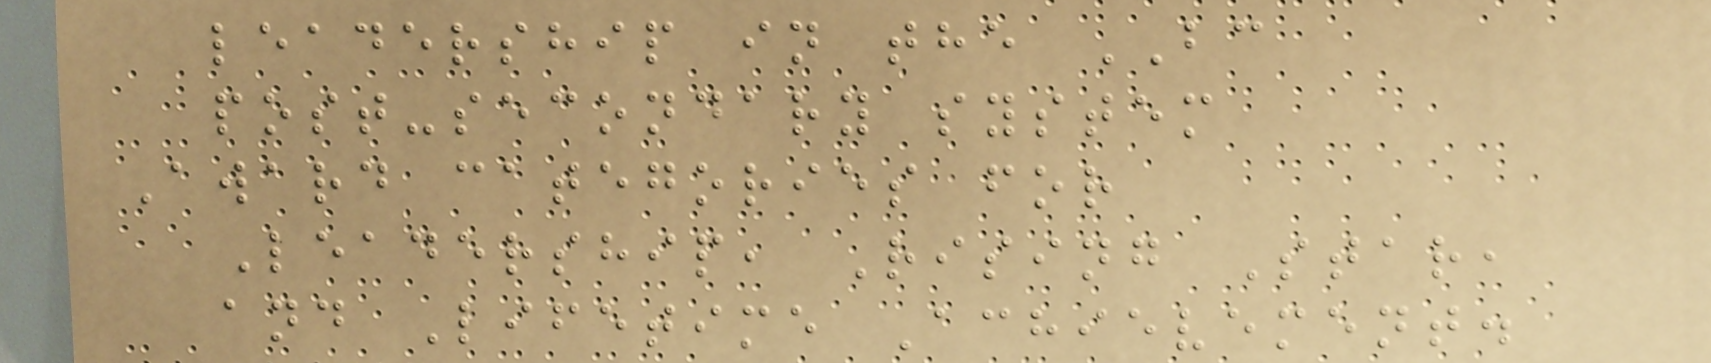leadership in the BC
post-secondary system
Award categories for
Leadership, Rising Star,
and Lifetime Achievement.
